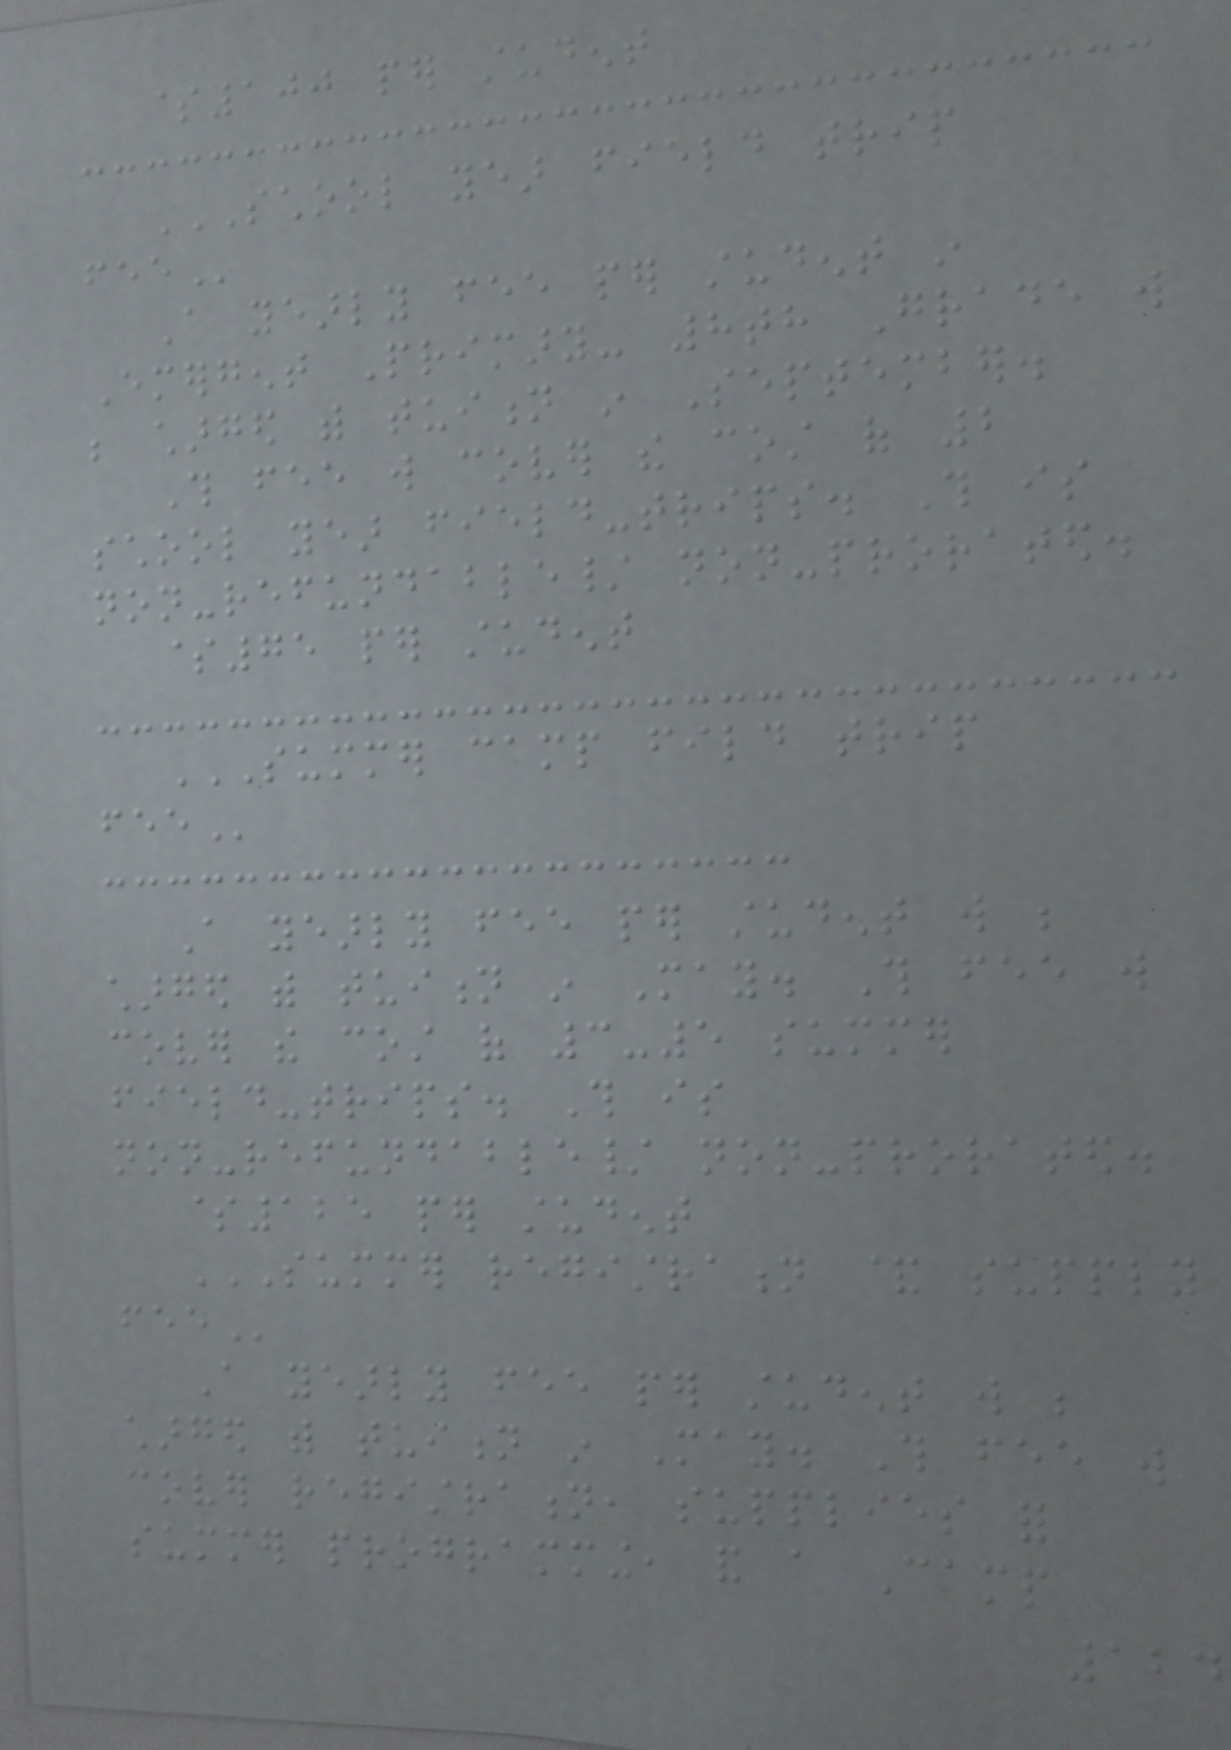$100 per student
SCHOOL YEAR FIELD TRIP
FEE
A yearly fee per student in
Emergent Primary- 8th Grade will
be charged with tuition in September.
This fee will cover the cost of 2
school year field-trips. This is
non-refundable/ non-prorated.
$75 per student
SUMMER CAMP FILD TRIP
FEE
A yearly fee per student will be
charged with tuition in May. This fee will
cover the cost of 3-5 summer
field-trips. This is
non-refundable/ non-prorated.
$125 per student
SUMMER REGISTRATION & SUPPLY
FEE
A yearly fee per student will be
charged with tuition in May. This fee will
cover registration, supplies for
summer programming, and a Camp
124
